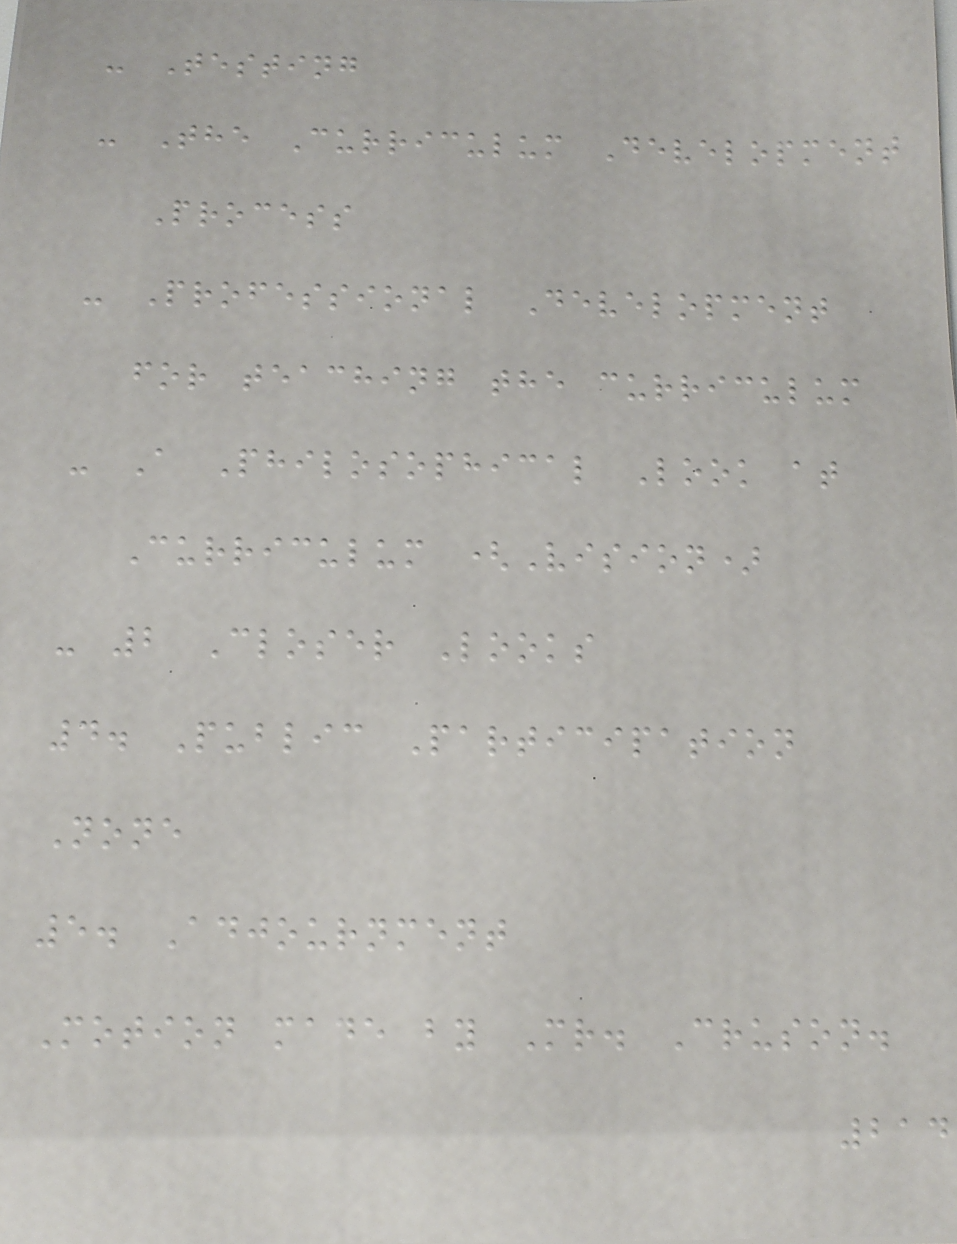- Testing
- The Curriculum Development
Process
- Professional Development
for teaching the curriculum
- A Philosophical Look at
Curriculum (Vision)
- 2 Closer Looks
4. Public Participation
None
5. Adjournment
Motion made by Mr. Cruson.
214
